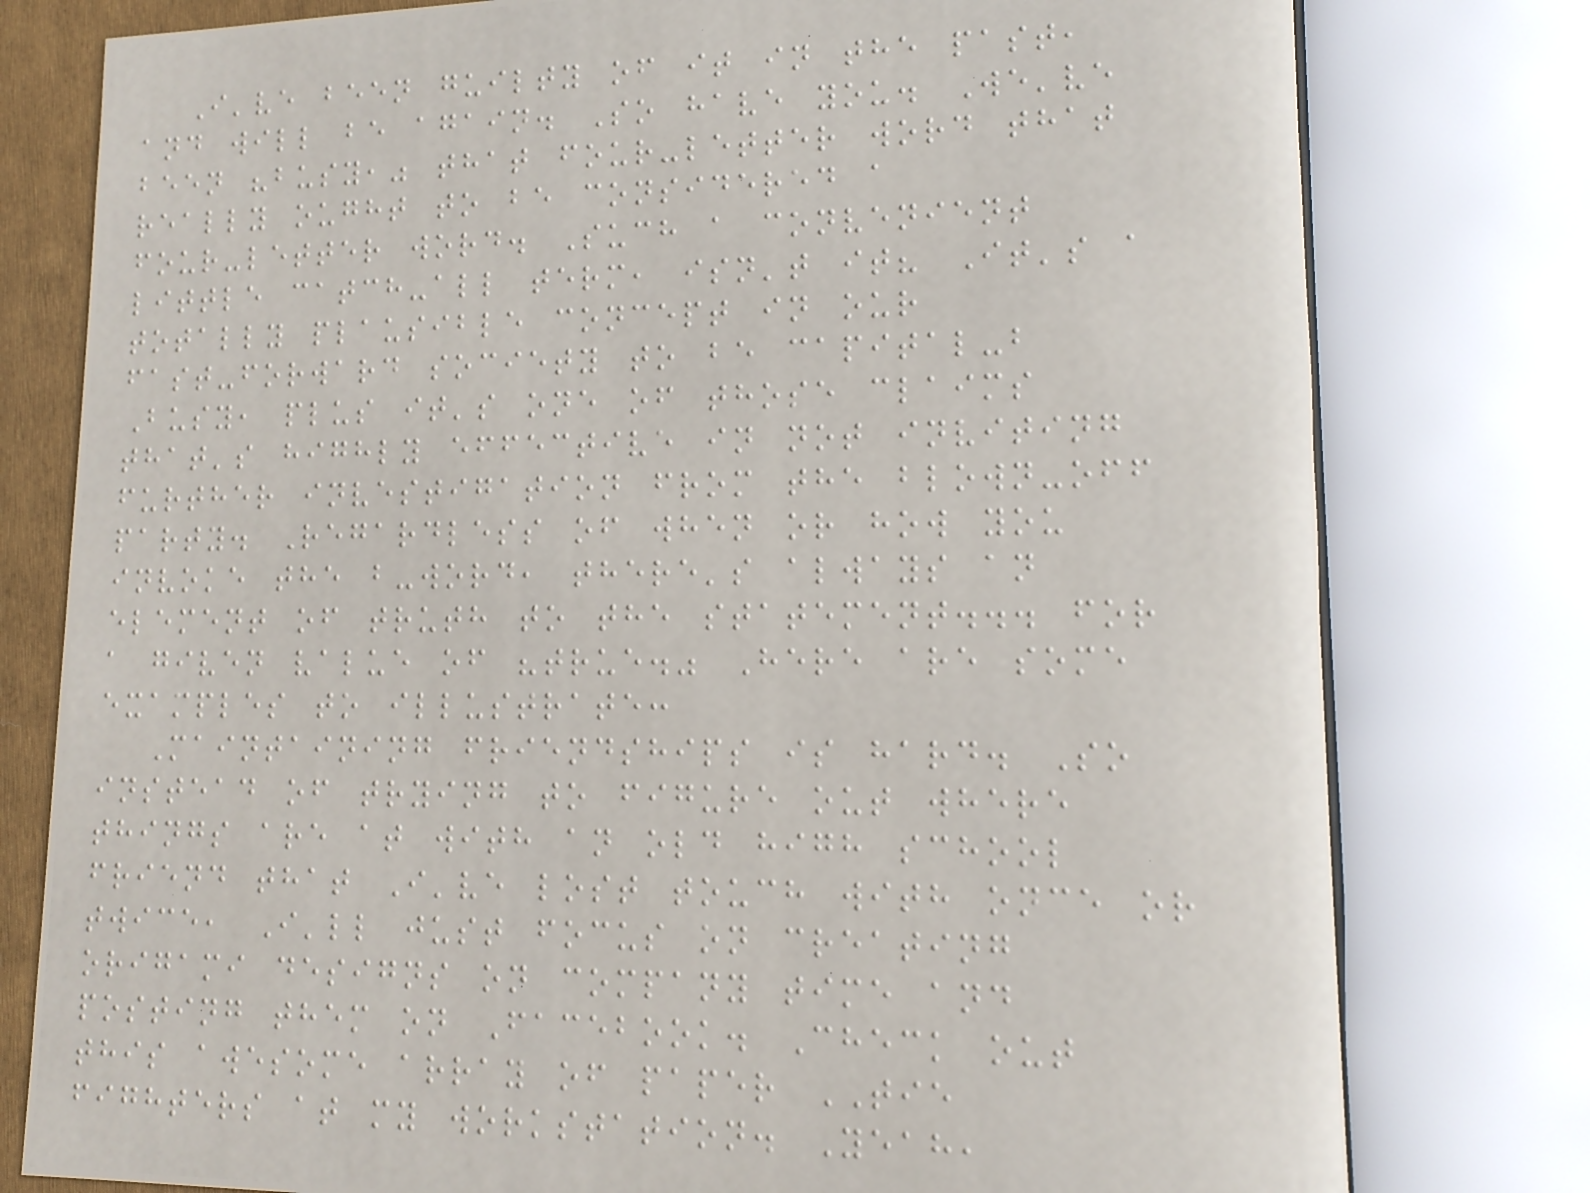I've been guilty of it in the past,
and will be again. So have you. We've
been "busy," that four-letter word that
really ought to be considered a
four-letter word. Such a convenient
little catch-all term, isn't it? It's a
totally plausible concept in our
fast-forward society to be capital-b
Busy, plus it's one of those claims
that's highly effective in not inviting
further investigation from the blown-off
party. Regardless of when or how you
invoke the b-word, there's always an
element of truth to the statement... for
a given value of "true." Here are some
examples to illustrate:
Maintaining friendships is hard. So
instead of trying to figure out where
things are at with an old high school
friend that I've lost touch with once or
twice, I'll just focus on creating
origami designs on company time and
posting them on Facebook. Check out
this awesome array of paper TIE
fighters at my workstation. Yeah,
